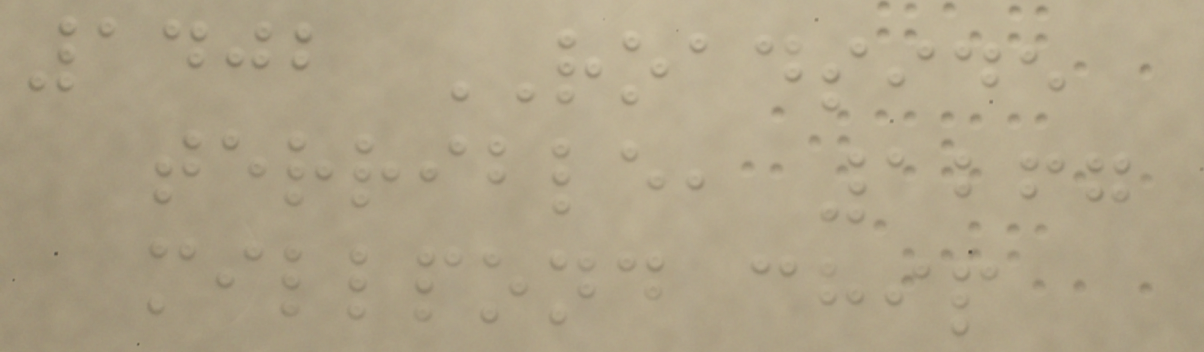1402 ROADSIDE
terrible, 1267
millpond chip
